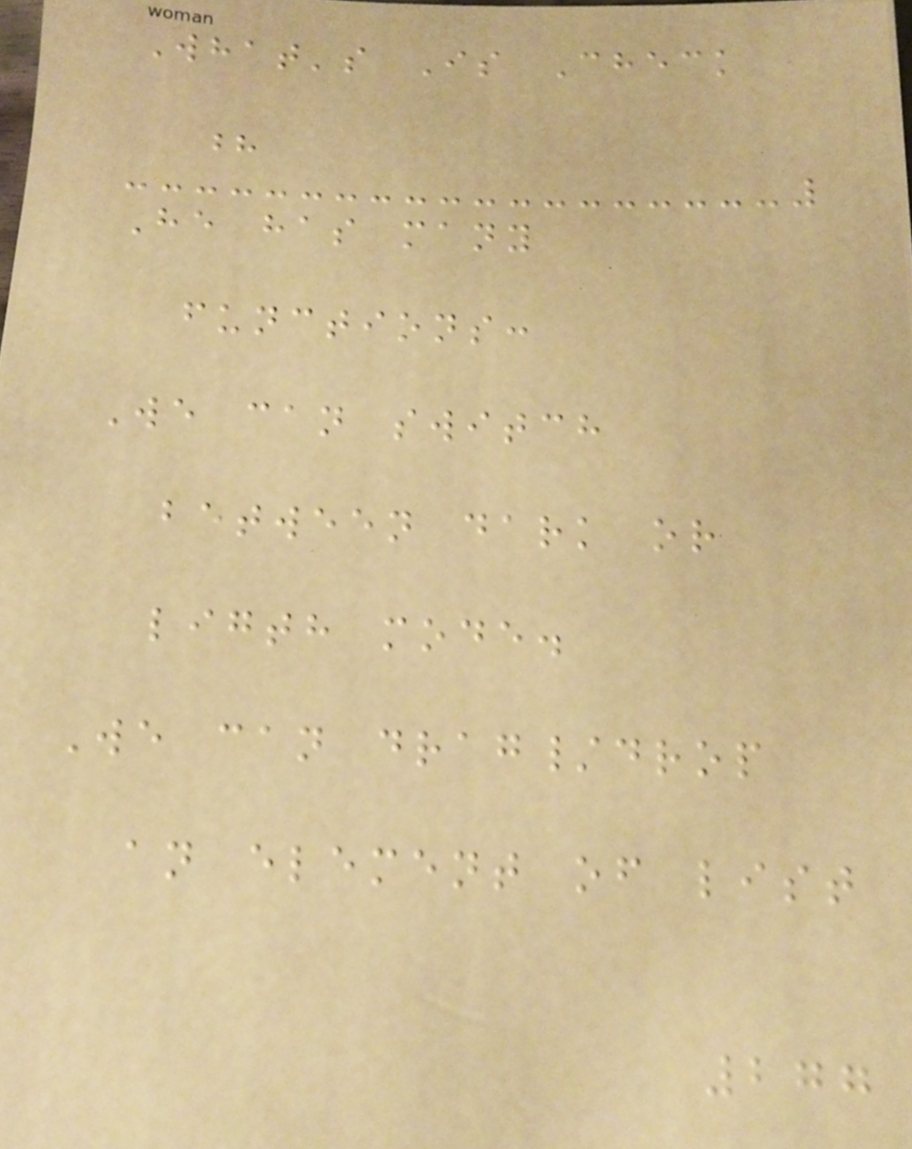What's Is Check
?
He has many
functions:
We can switch
between dark or
ligth mode.
We can drag/drop
an element of list
277
